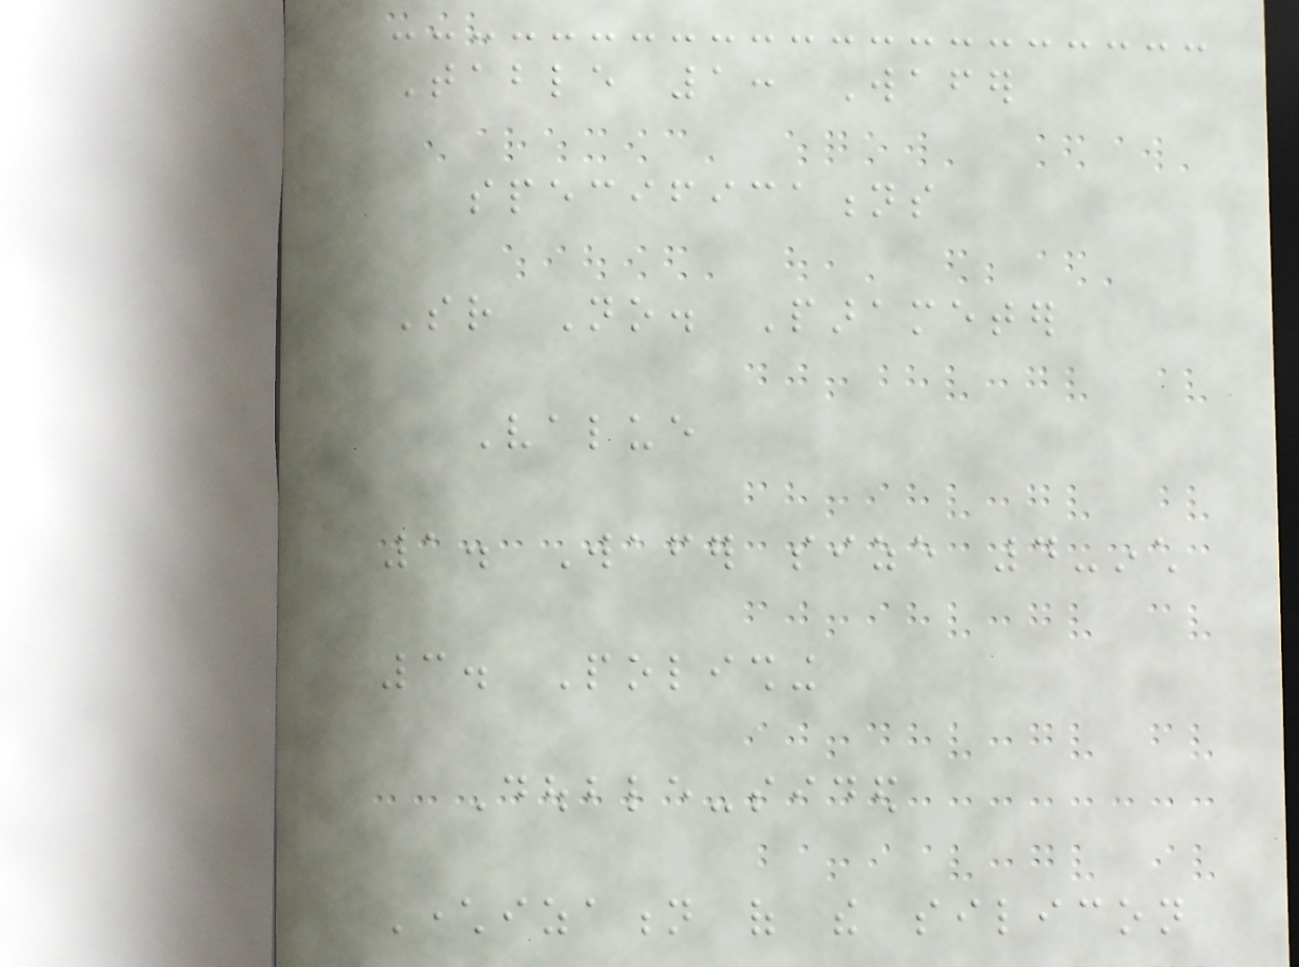Table 1: Wafer
specifications
Sr No. Parameter
Value
1. Wafer size 4-inch
3. Polishing
Double-sided
Characterization of the silicon
